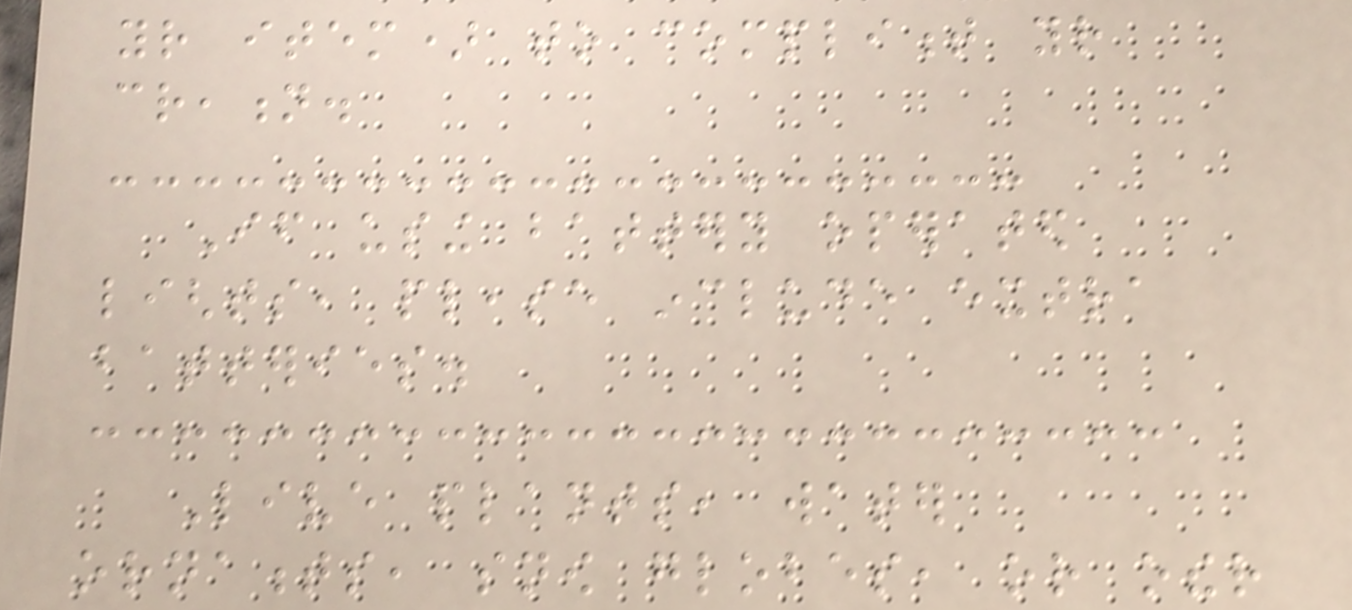your item) to compliment your
creation.
If using battery operated
lights, please include extra
batteries.
Live plants, water
ornaments, snow globes, or other
